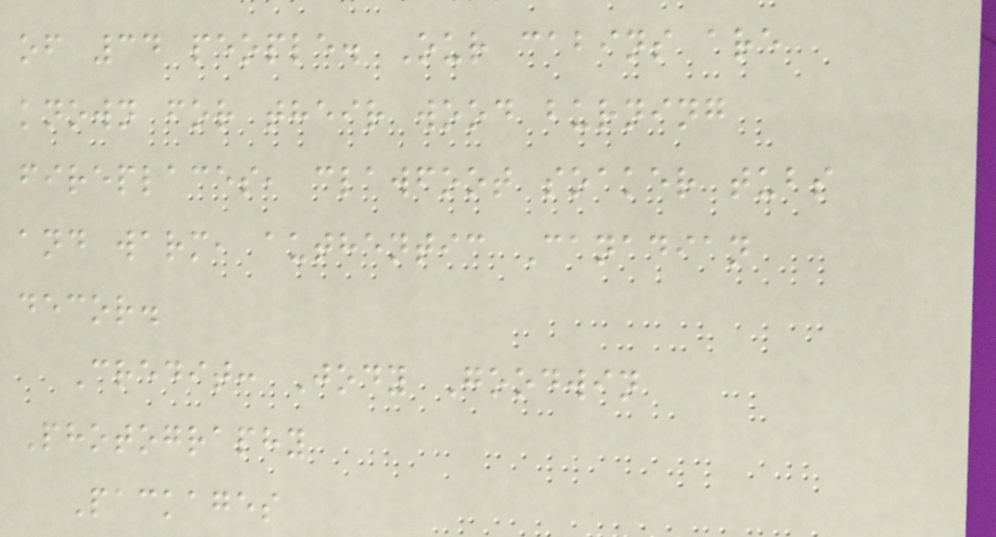of 34 people. Our cabins are
known for their wood burning
fireplaces, clawfoot soaker tubs
and warm, authentic Canadian
decor.
Credit: Jody Goodwin
Photography
Packages
